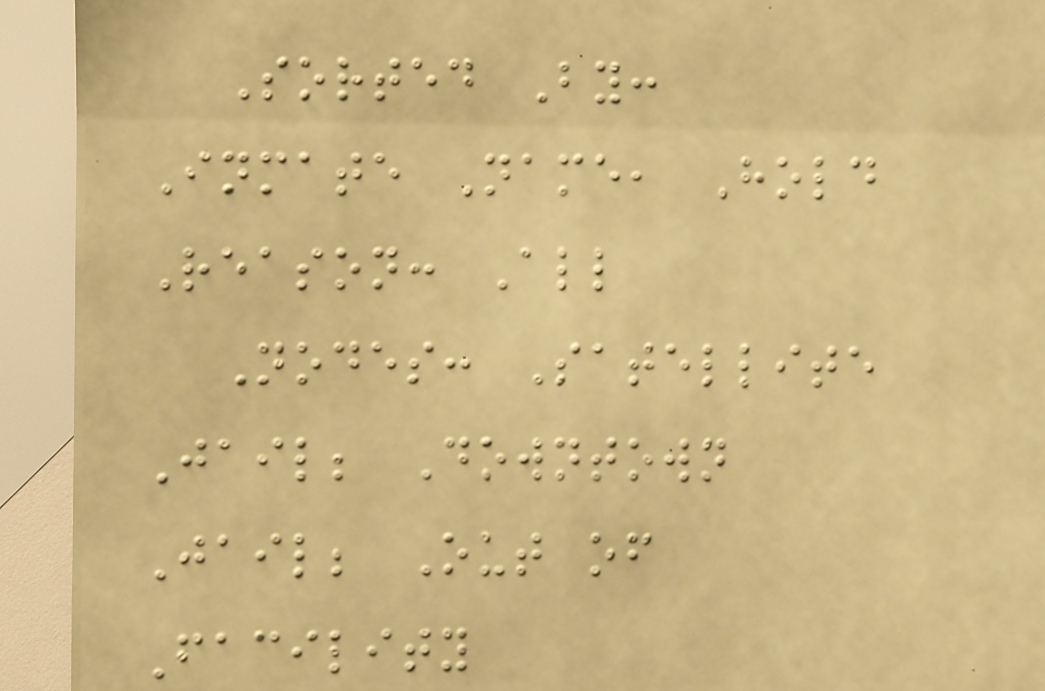Sorted By:
Inmate Name, Hold
Reason: All
Nodes: Satellite
Jail; Downtown
Jail; Out of
Facility
